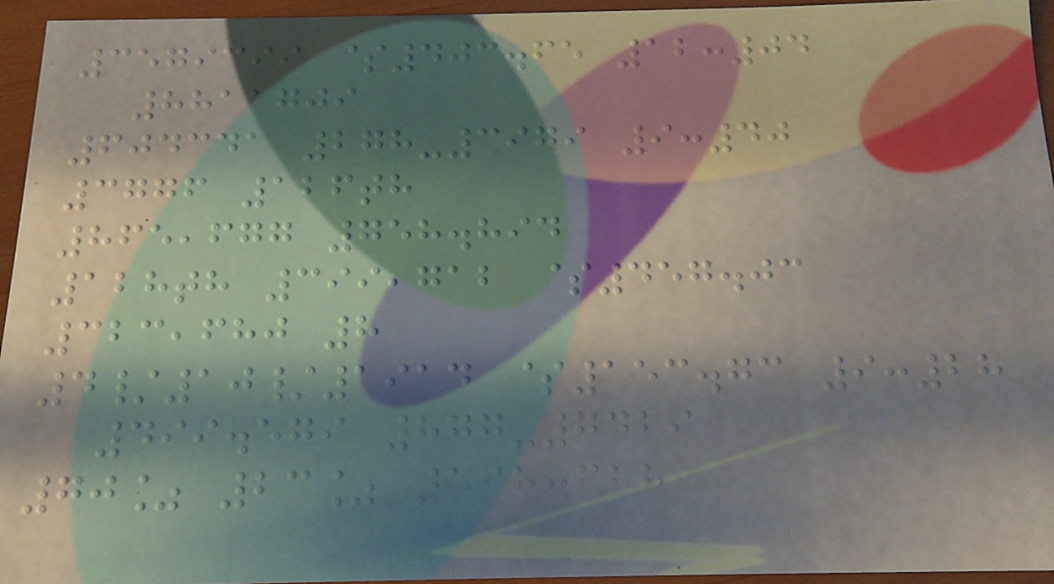3579399 $403.65 12:04
8811709
604341 278-3979 9:40
3776 126th
865,677 758.894
128th 399,712 $457.03
323,680 8
4/10/1914 $153.73 9:28
499.579 877-7429
70% 23% 598.328
